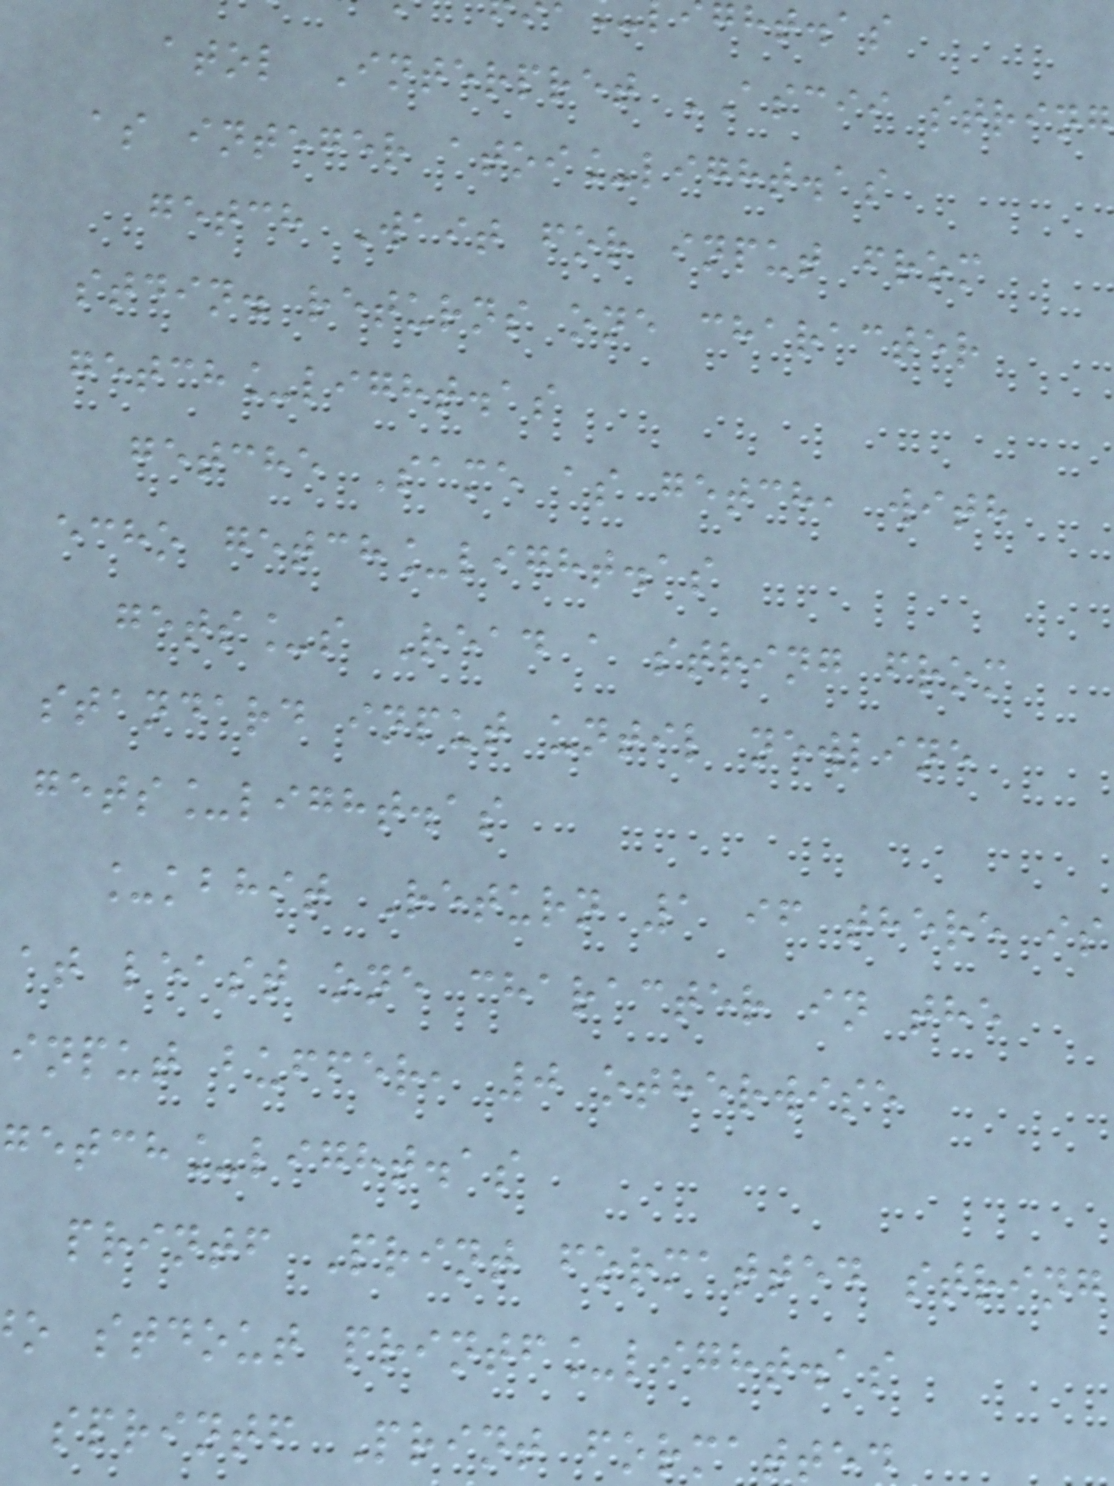atol Interpret ASCII string
as integer atoi_light.as
getch Wait for input from
stdin. returns one character
getch_light.as
getche Same as getch, with
echo getch_light.as
gets_s Read a string from
standard input until newline
gets_light.as
_kbhit Return 1 if there is
at least one character in the
input buffer, 0 otherwise
getch_light.as
printf Print formatted string
o stdout printf_light.as
sprintf Print formatte
